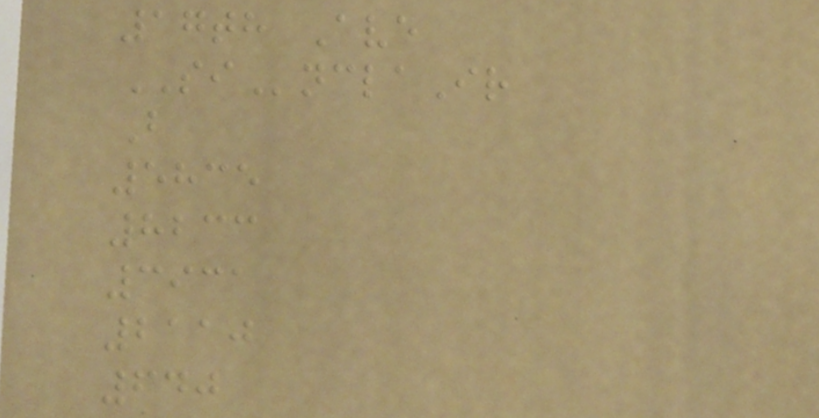17th Ave
SInclaIr
B
5835
8233
3931
2110
640
